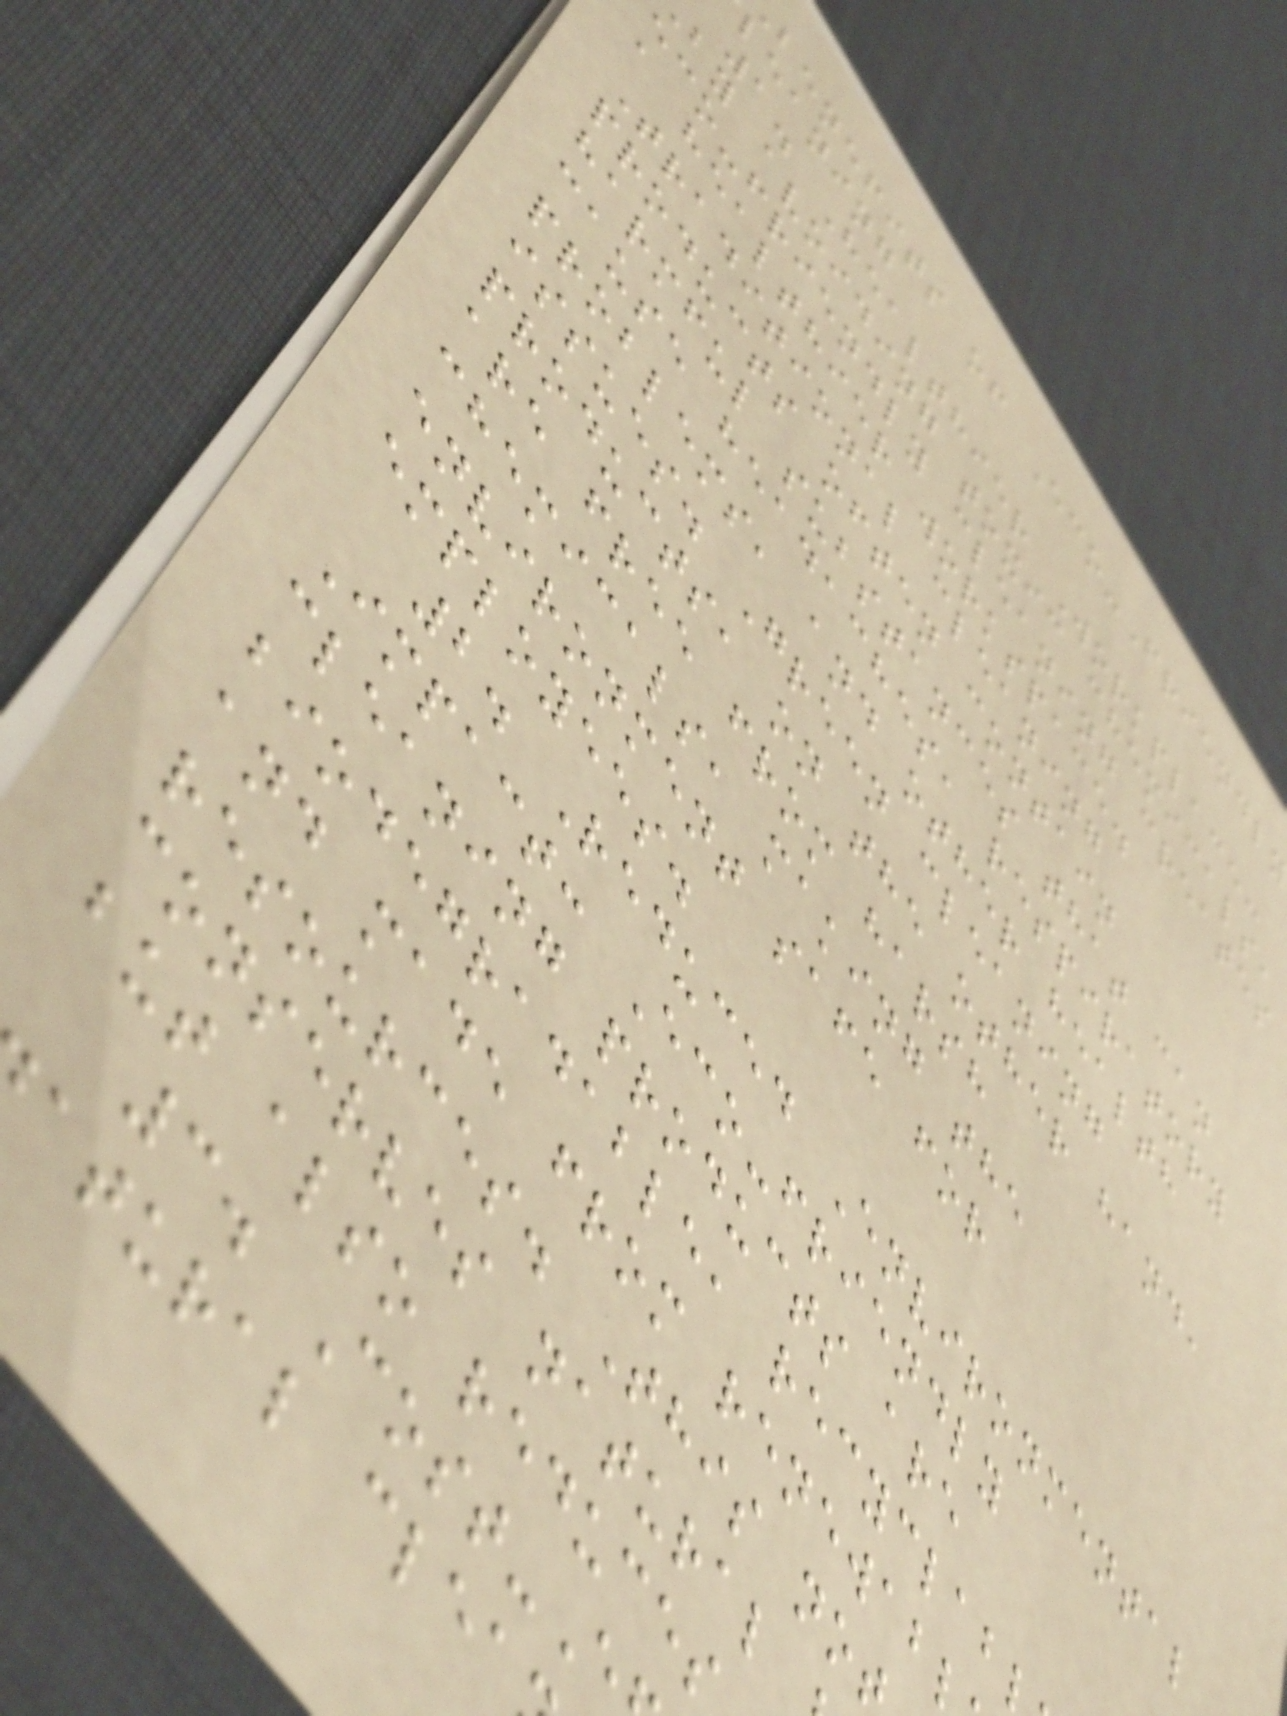benefits of Eco-Friendl
leaning
1. Healthier Workplace:
by avoiding toxic chemicals,
eco-friendly cleaning creates
a healthier workspace.
Traditional cleaning
products often contain
harmful substances that can
cause headaches, respiratory
problems, and other health
issues. Green cleaning
products, on the other hand,
are free from harsh
chemicals, making the
environment safe for
employees.
2. Reduced Environmental
Impact: Eco-friendly
cleaning products are
biodegradable, recyclab
and made from renewab
resources. This no
conserves natural
but also reduces
3. Cost-E
atural clea
